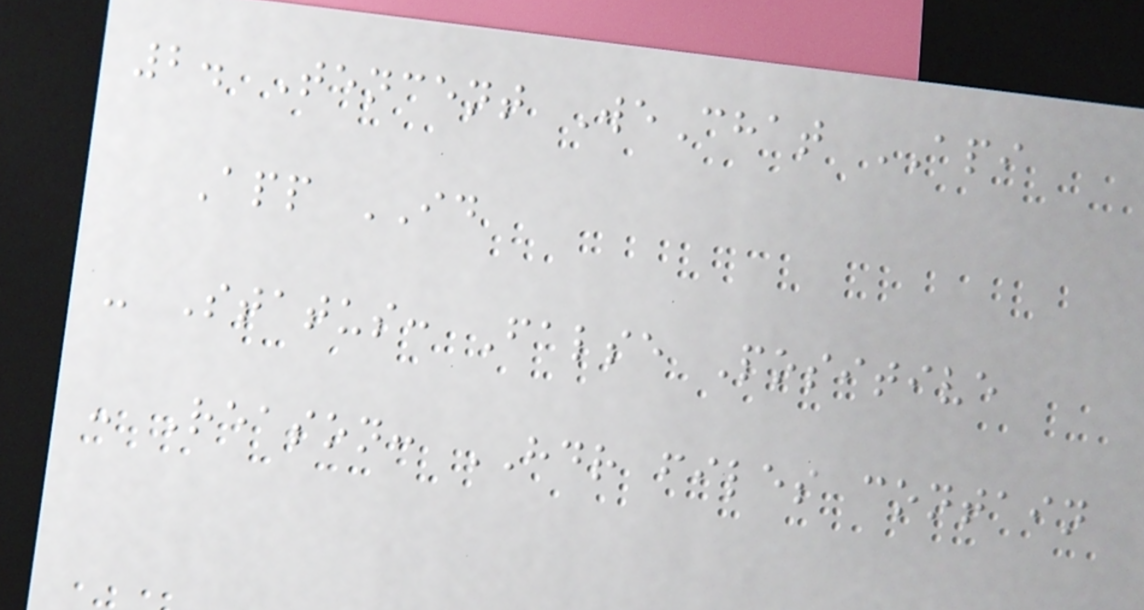2. Tencent WeChat API
App ID
- Status: False Positive
- Reason: HDR files contain
